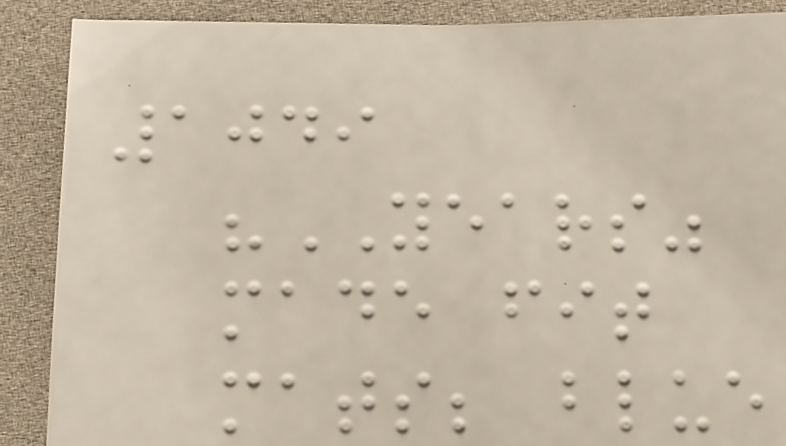1049
"YEARS"
made fit
mats; blue
